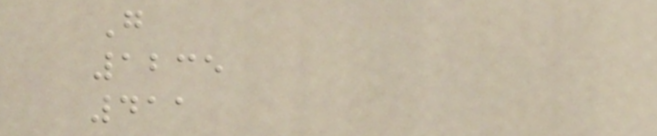G
1235
411
